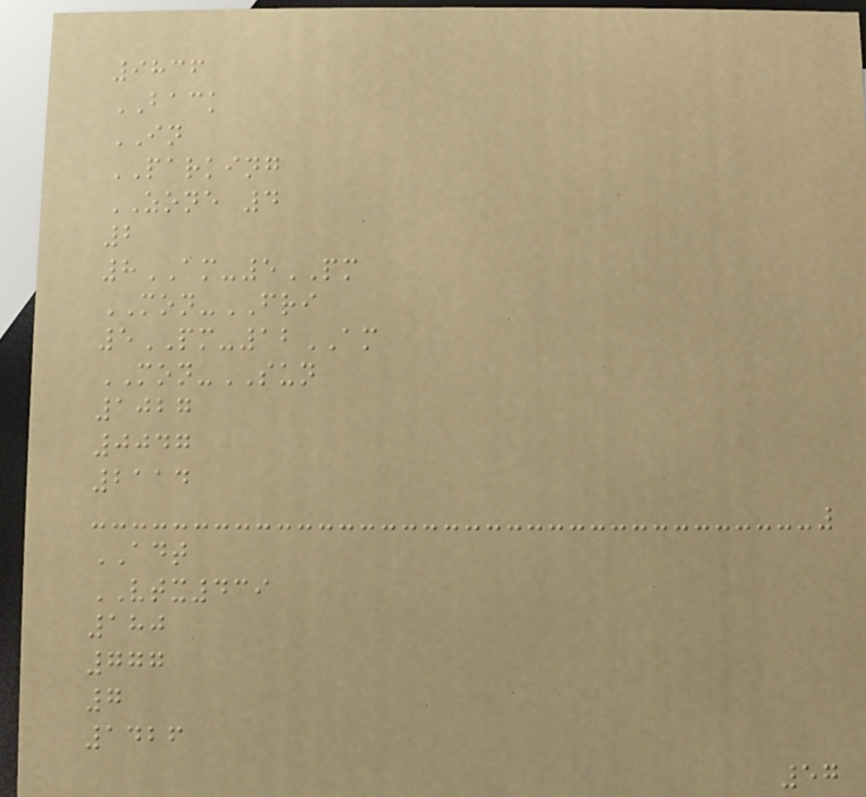9836
BACK
IN
PARKING
ZONE 4
2
8AM-5PM
MON-FRI
5PM-12AM
MON-SUN
1027
0047
2114
ADT
VTX439
180
777
7
1426
57
